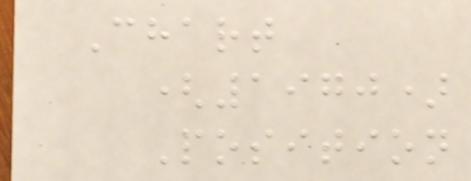Chart
(1970)
Position
